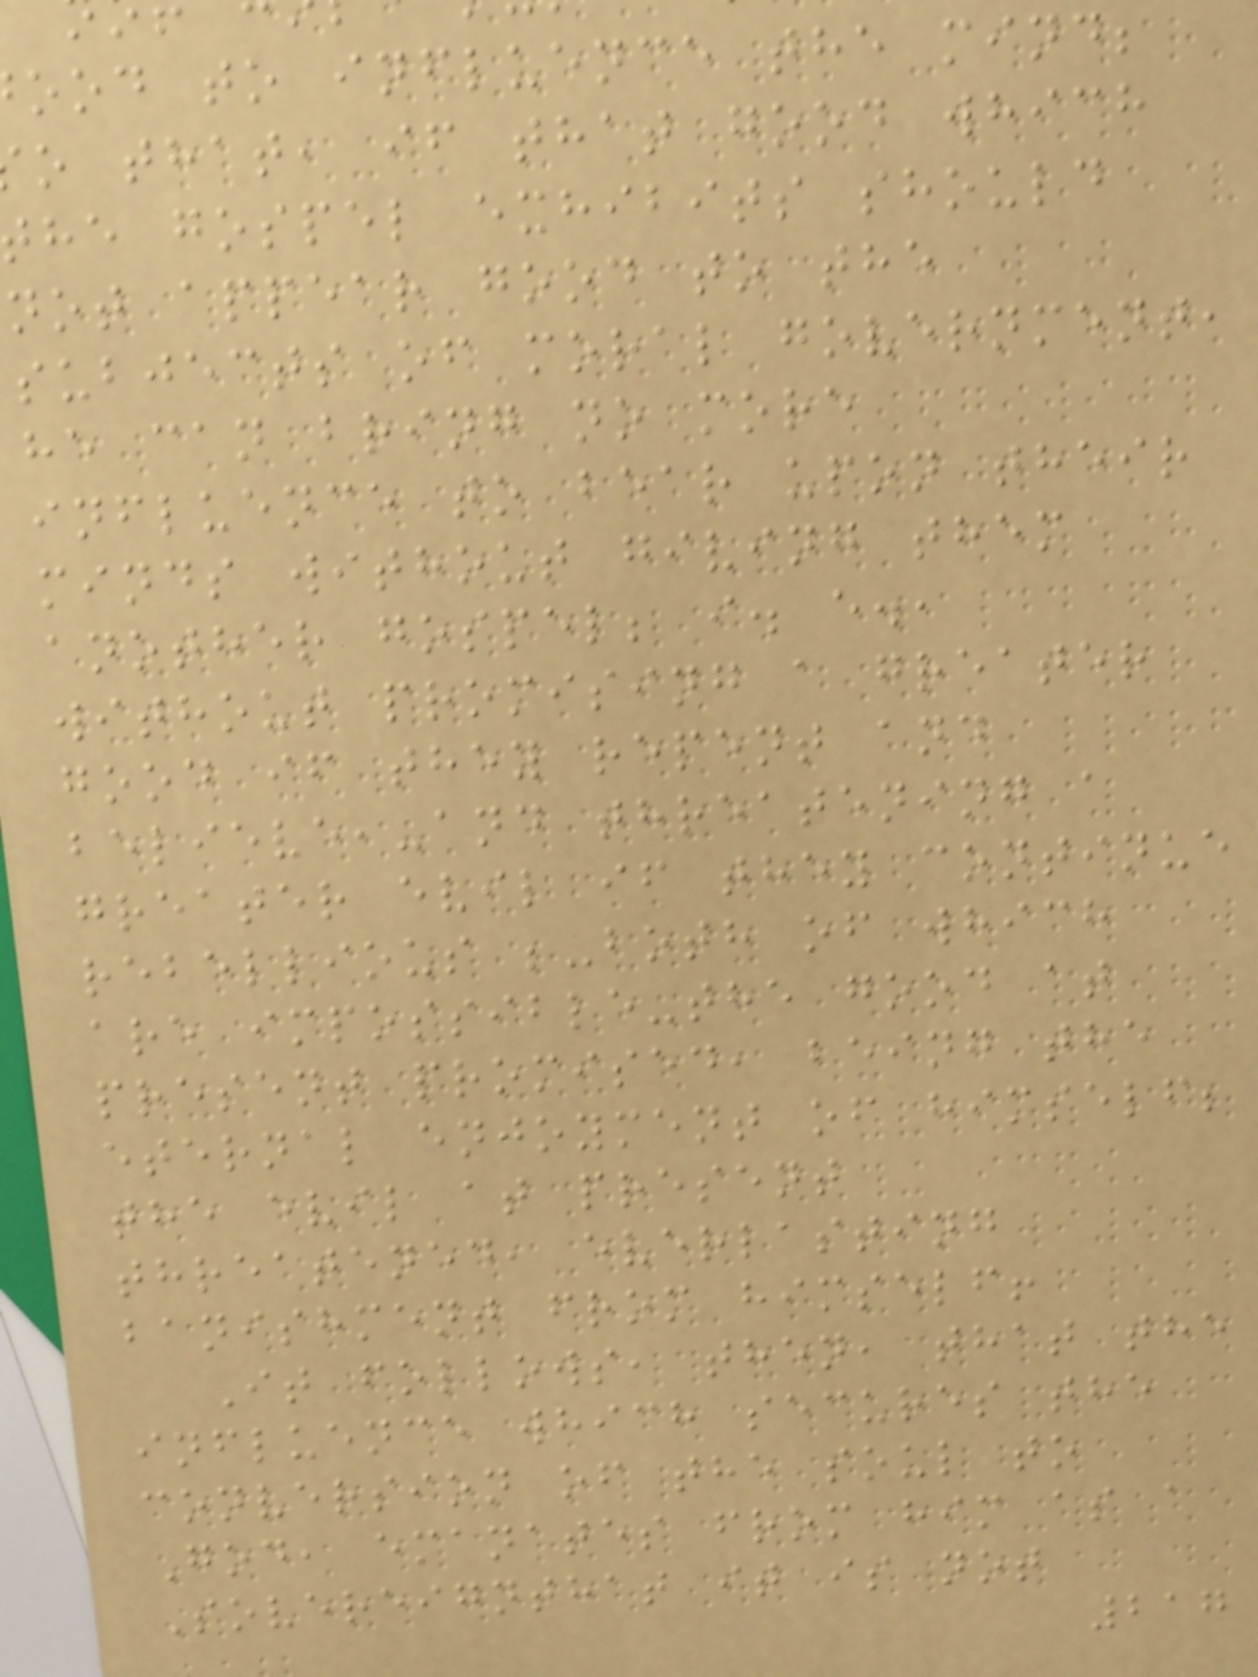ood to influence the mind;
o that, if that good which
he gospel exhibits should
not appear good to the
subjects of moral government,
he can bring no more
influence to bear upon their
minds without giving them
another gospel; i. e.,
without promising a greater
good if they repent and
believe,-and threatening a
greater evil if they continue
rebellious ;-both of which
are impossible-the good at
present promised, being the
eternal enjoyment of himself;
the evil at present
threatened, everlasting
banishment from himself!
It follows, then, that the
influence which secures the
conversion of the soul to
God, emanates from him as a
Sovereignthat it is not
217
